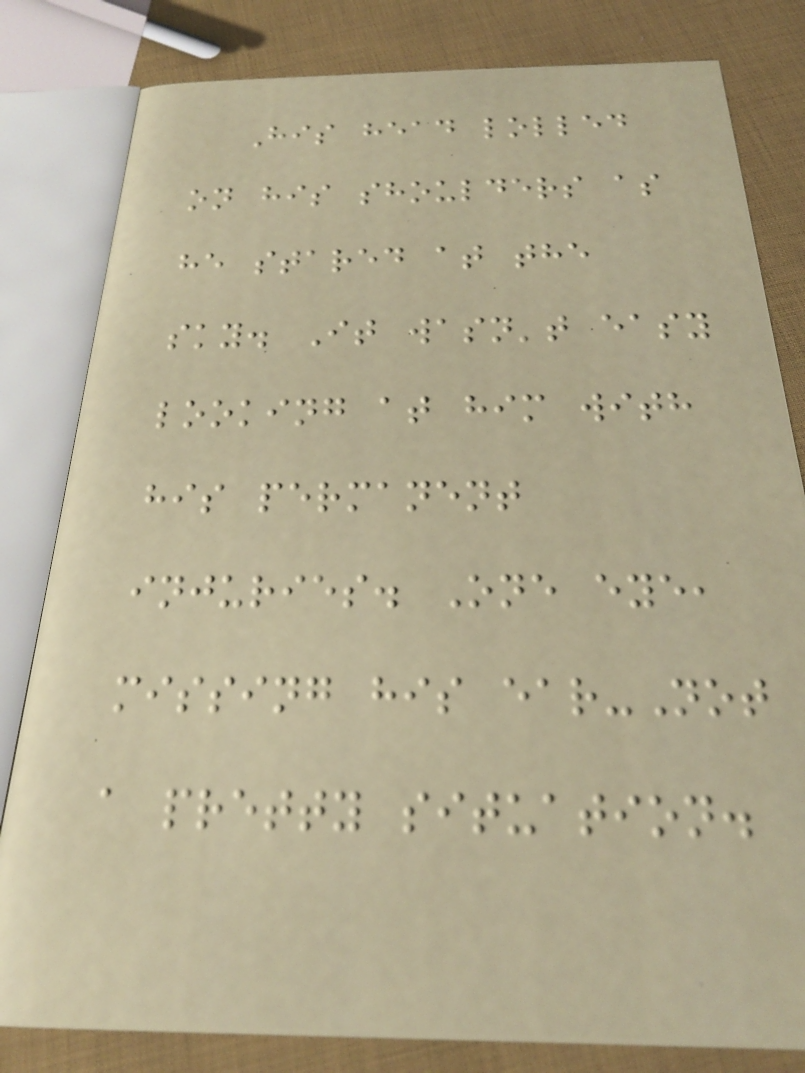His head lolled
on his shoulders as
he stared at the
sky. It wasn't easy
looking at him with
his permanent
injuries. One eye,
missing his ear-Not
a pretty situation.
